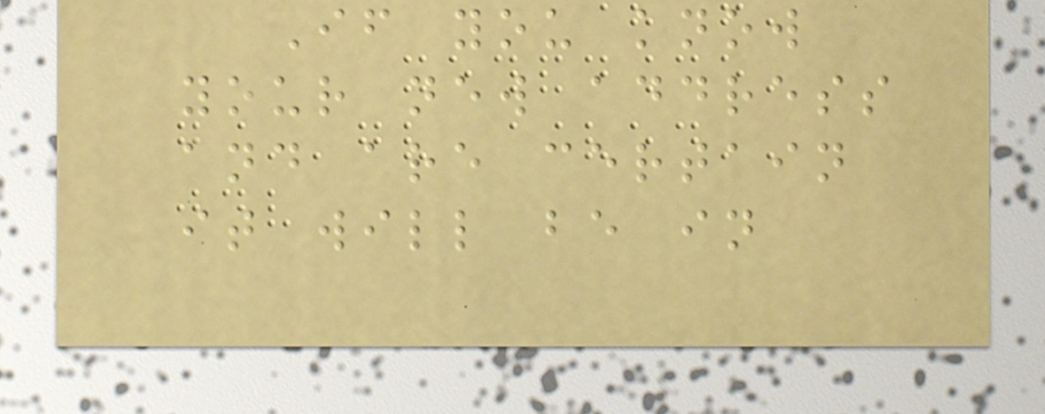If you know
your new address
and are certain
it will be in
